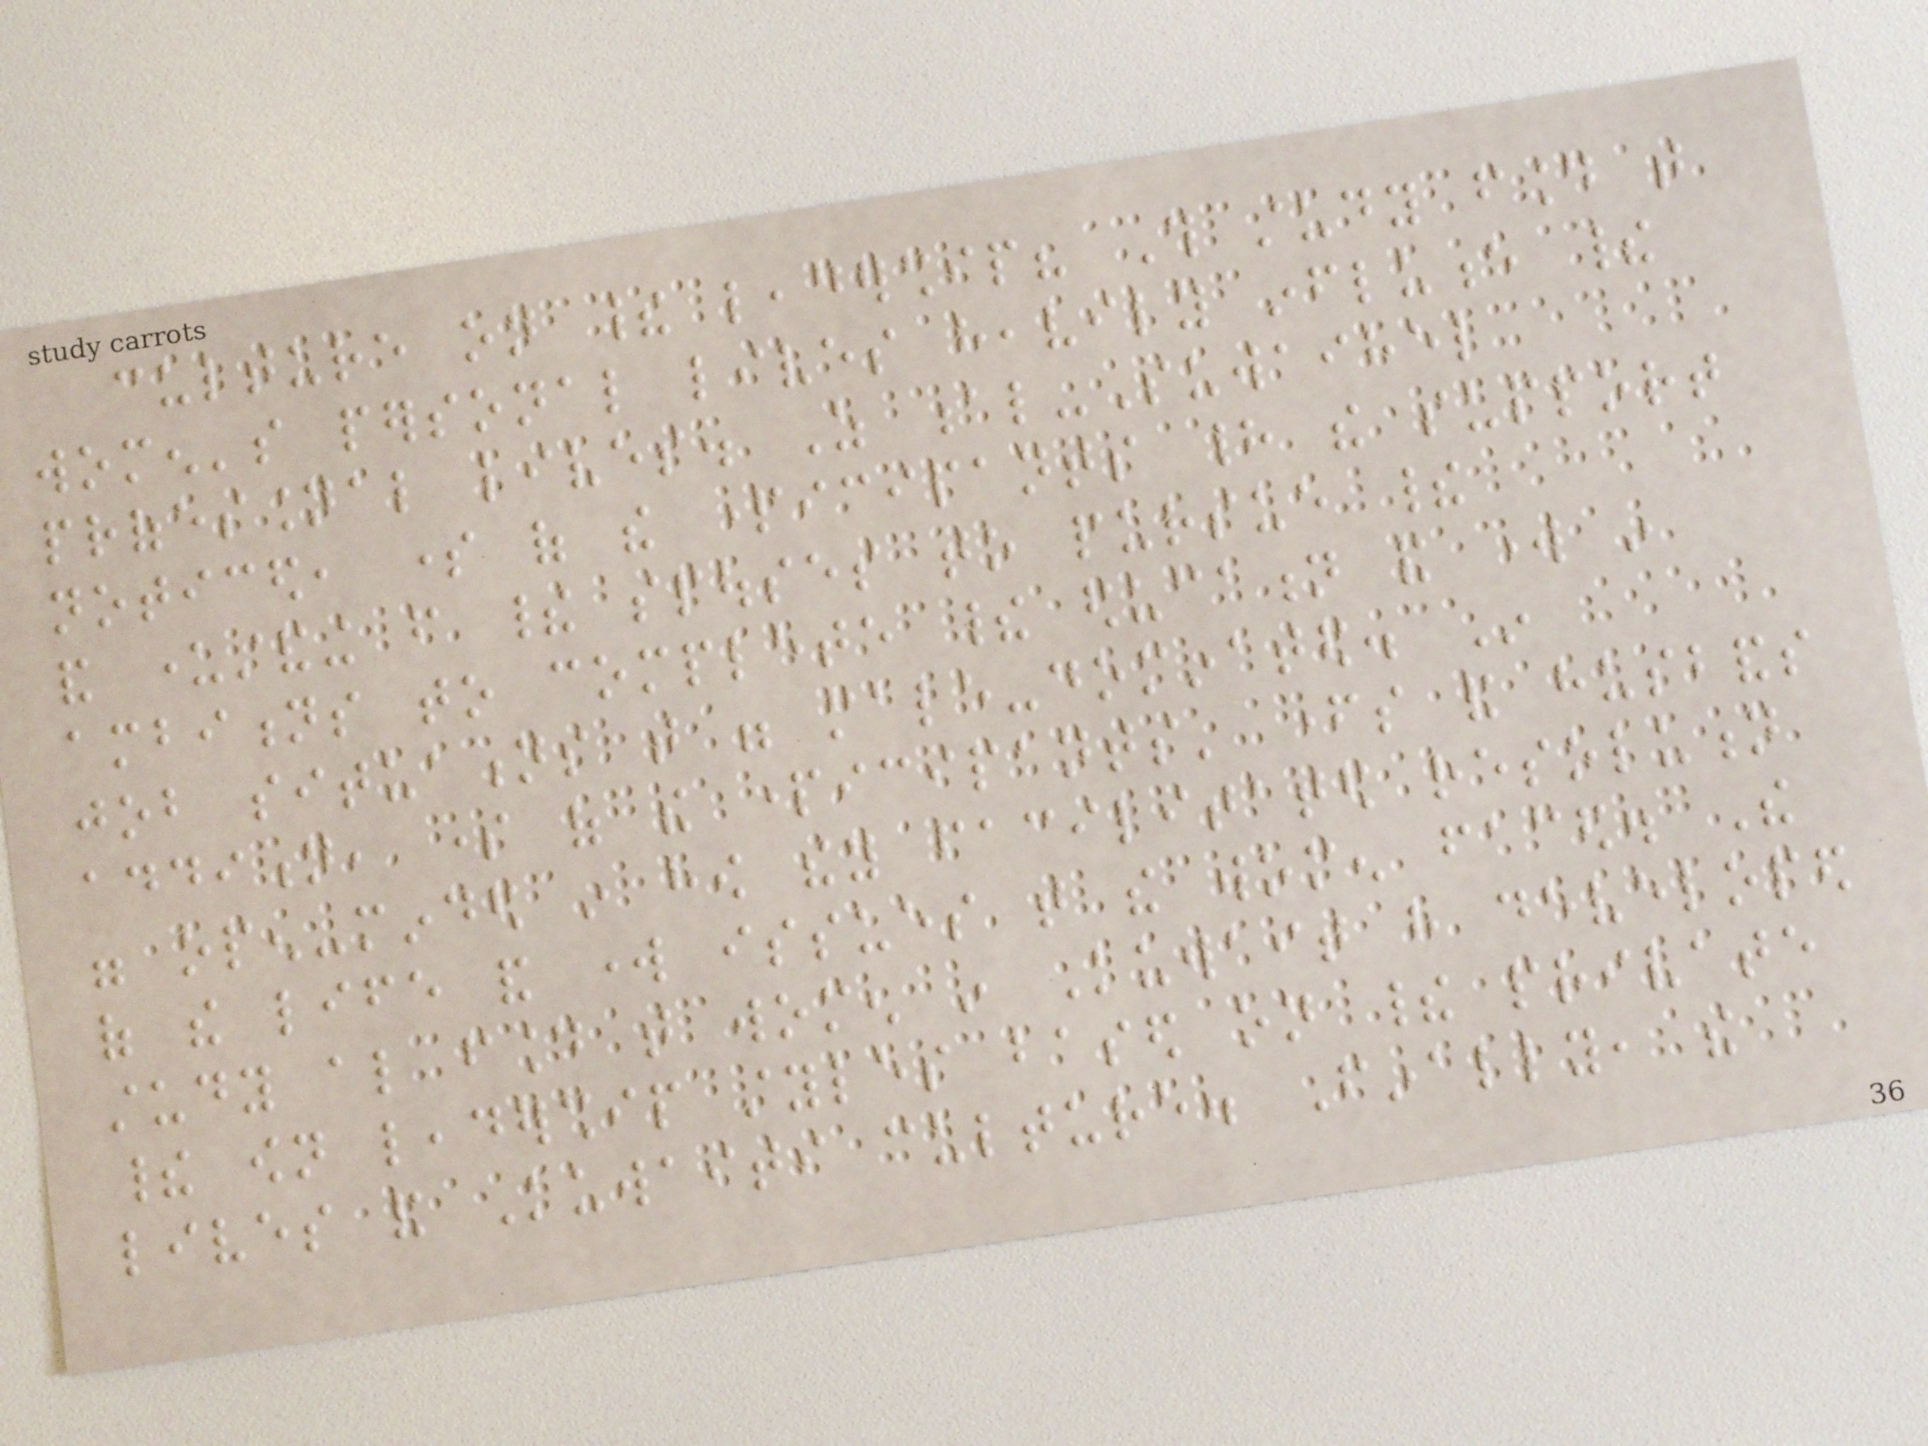culture on their leadership? This study found that
women's personal lives heavily influence their
professional lives. As al-Suwaihel
noticed, some of the participants had the support
and understanding from their spouses to pursue their
ambitions to complete their education and work in
job situations that were male-dominated. In
addition, some of the participants' fathers and husbands
were open-minded in how they facilitated resolution
of the life and work issues that the women faced. The
study also found that women in Kuwait have developed
their own leadership styles based on their private
lives and Kuwaiti culture. Finally, the
